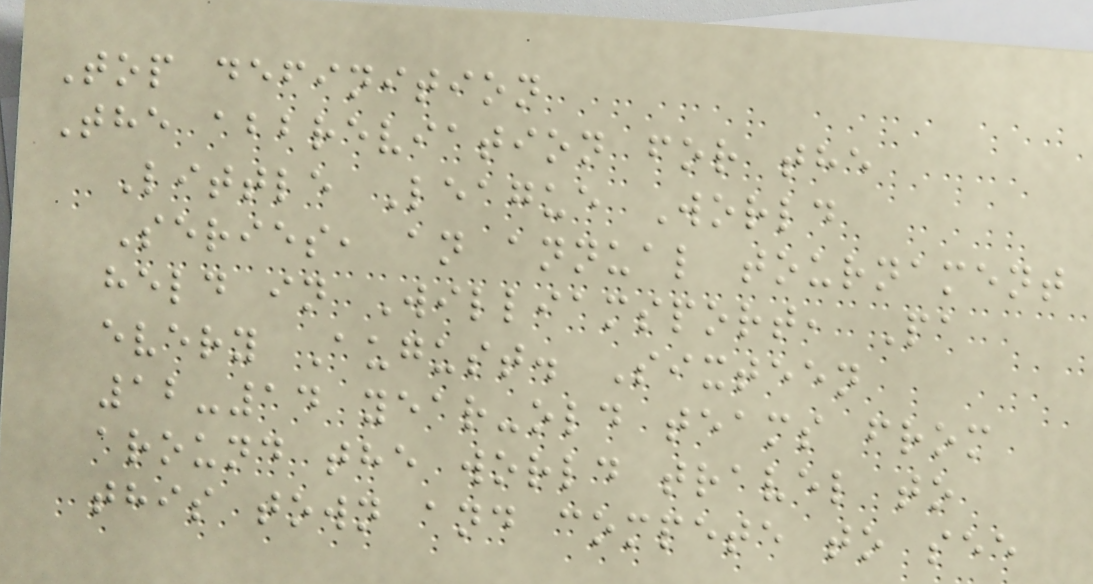Top definition
The abbreviation for the
Little League World
Series, an annual tournament
held in Williamsport, Pa
every August. Sixteen
12-14 year-old teams from
around the world travel to
this town and compete to see
